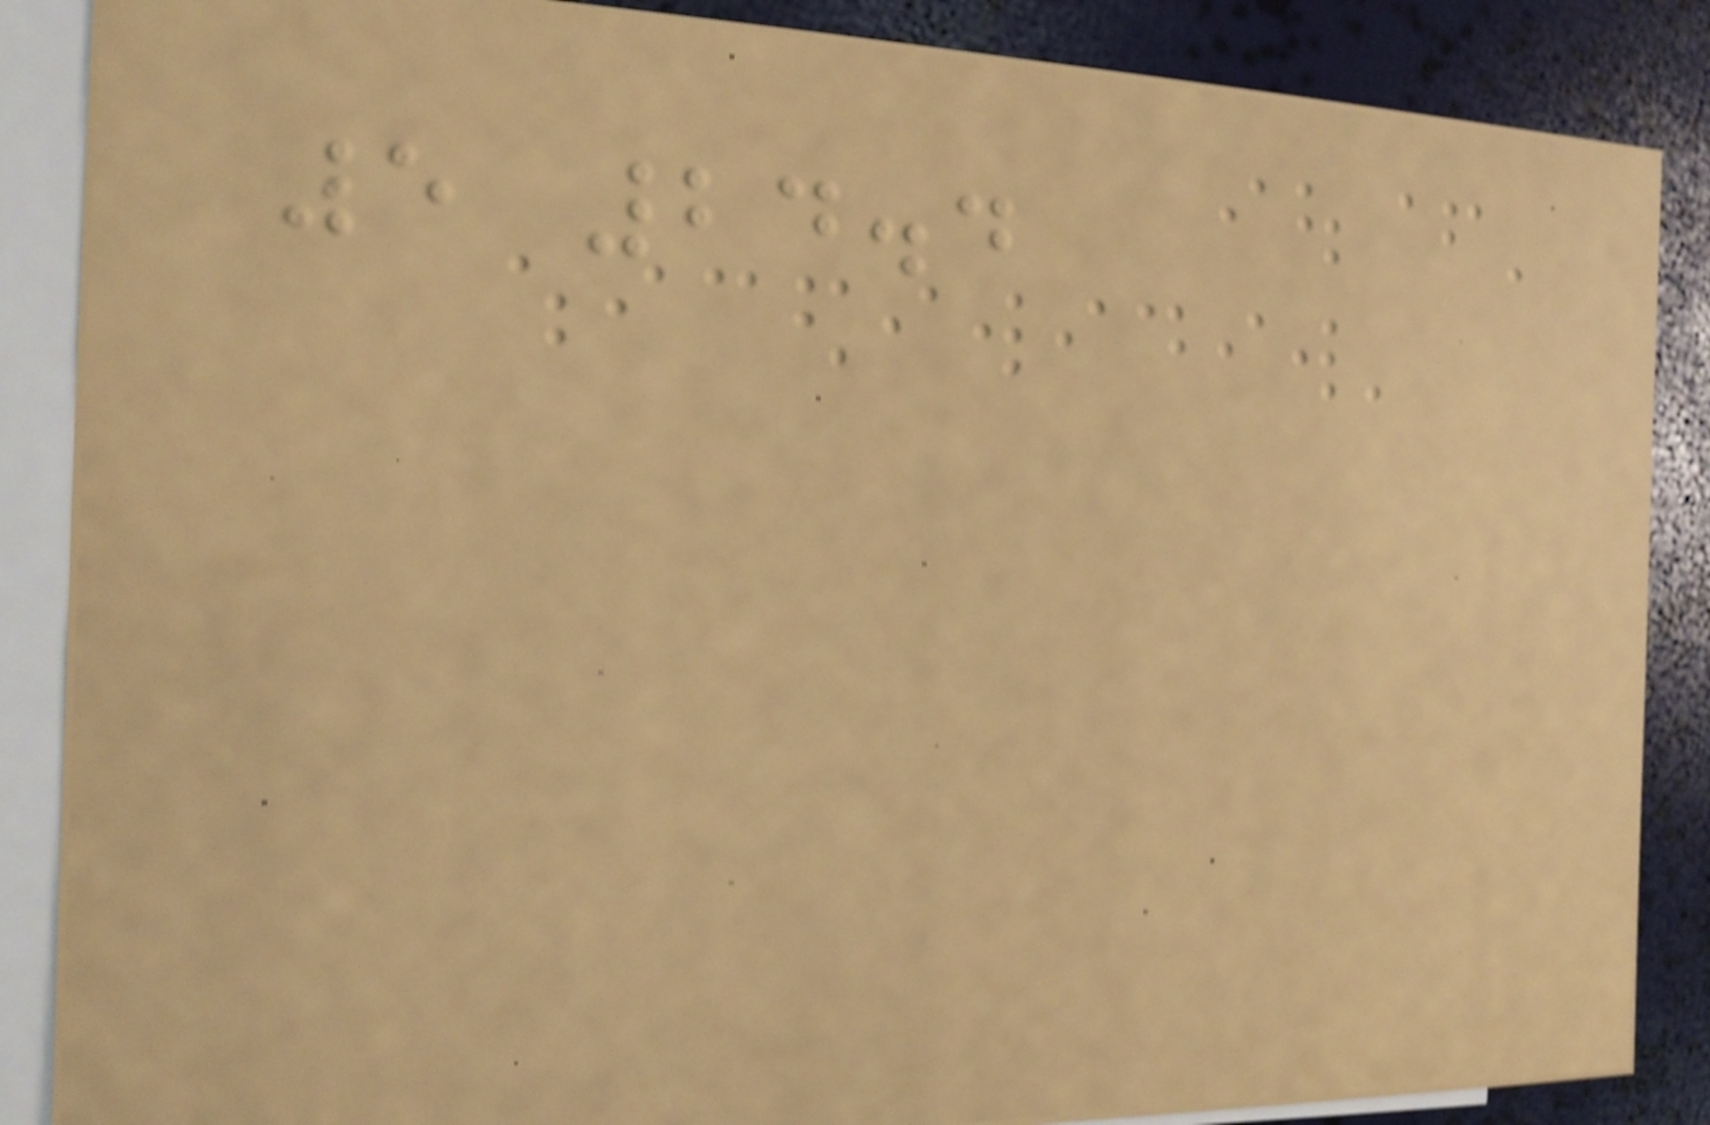5 24.4
